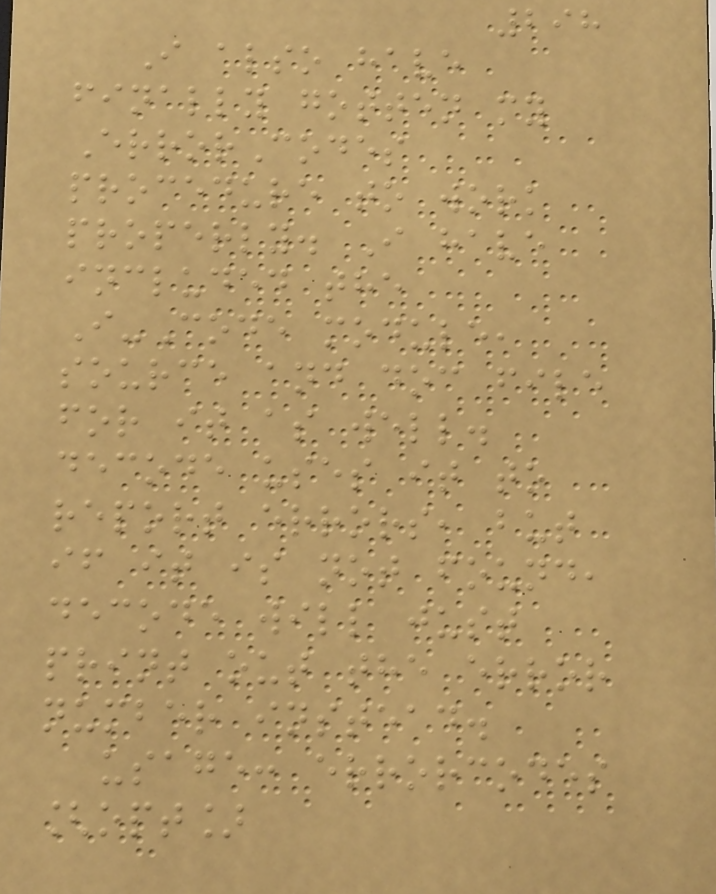298
I also have
finally gotten my
ErrorCodes
procedure to work
properly. I have
included the
I-Code module,
source and doc file
for it as well.
decode uses it to
report errors, but
if it is not found,
decode will just
print out the error
number instead.
usage: errorcodes
[opt]
